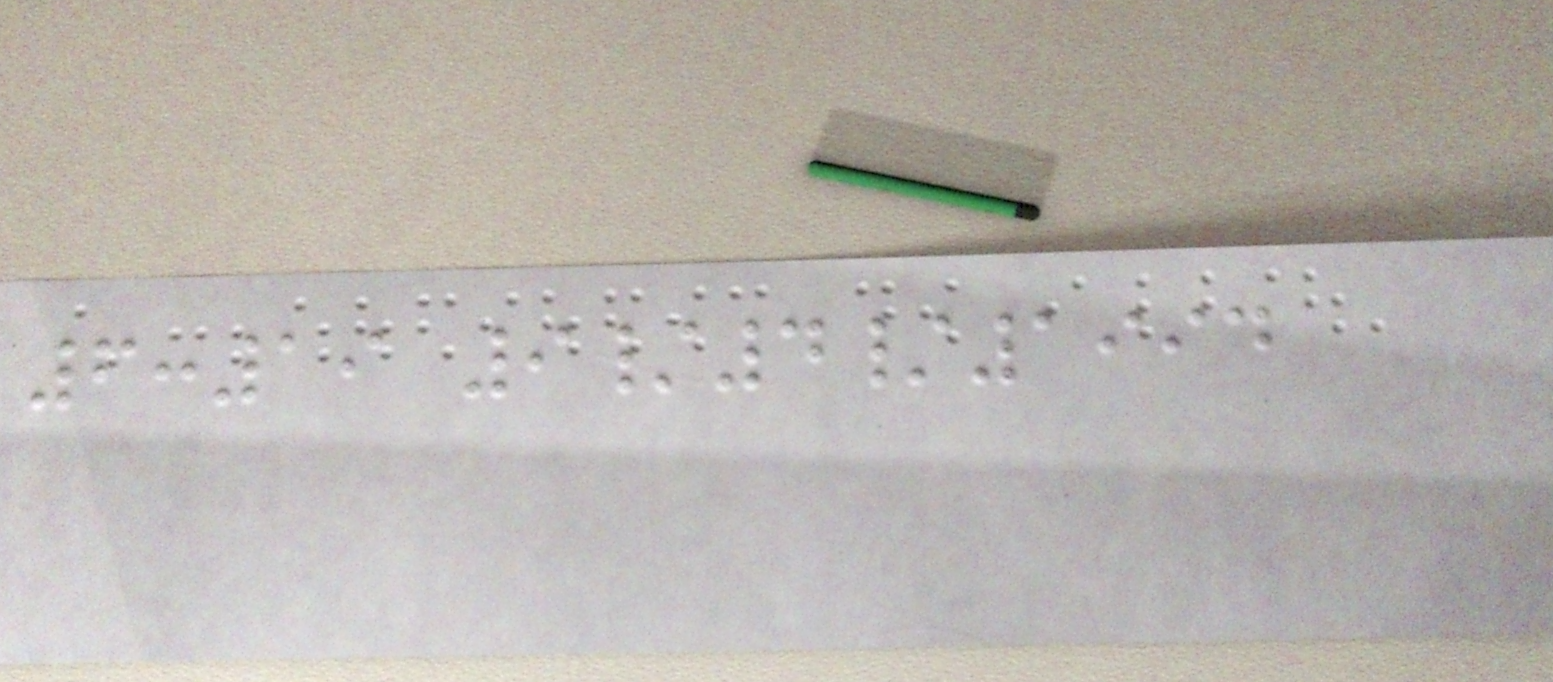6:19 9/4/1994
